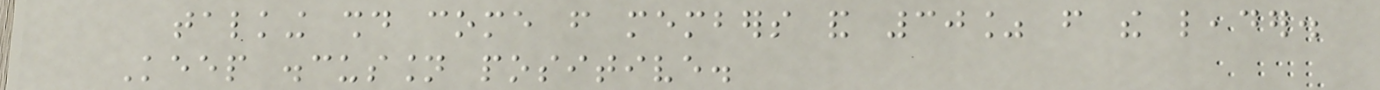talking should come from members and 30% from the leader.
Keep discussion positive.
